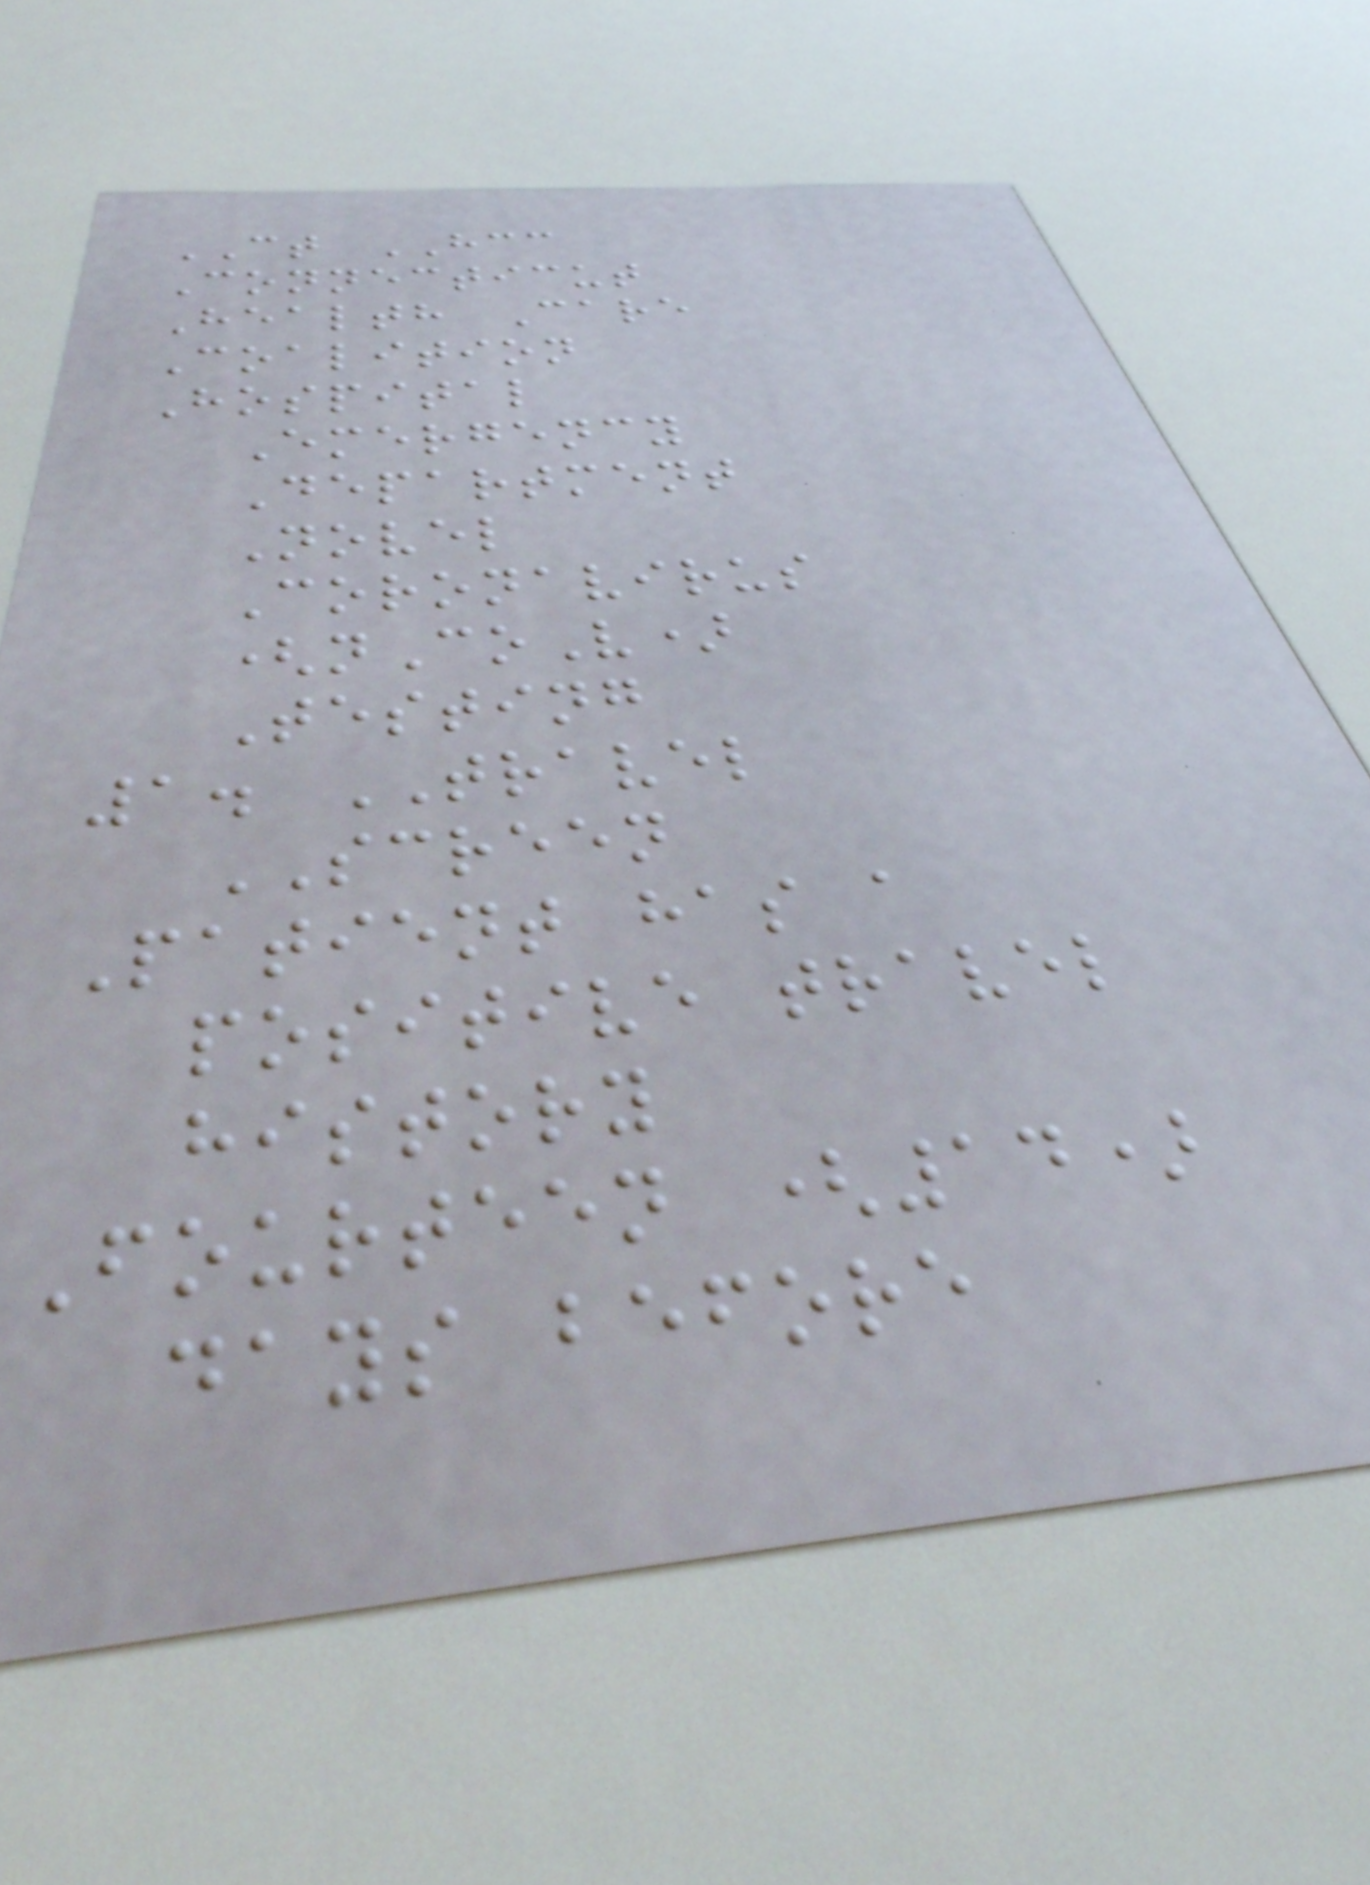CT HCC
Connecticut
Health Care
Coalition
Hospital
Emergency
Department
Novel
Coronavirus
(nCoV)
Testing
1. TRAVEL
SCREEN
Patient has a
positive travel
history
Fourteen (14)
days before
